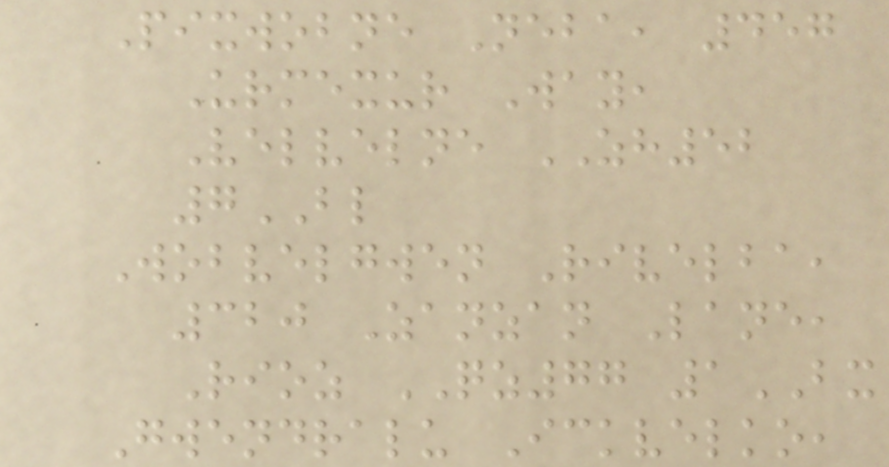Pixwobne Neba, 457
Urmexur Way,
Velvelne ZH52
7BL
Wobvelgwen Rivelba,
320 Zanzan Lane,
Rioz QZ77 1BX
Gwendralu Ickvelko,
